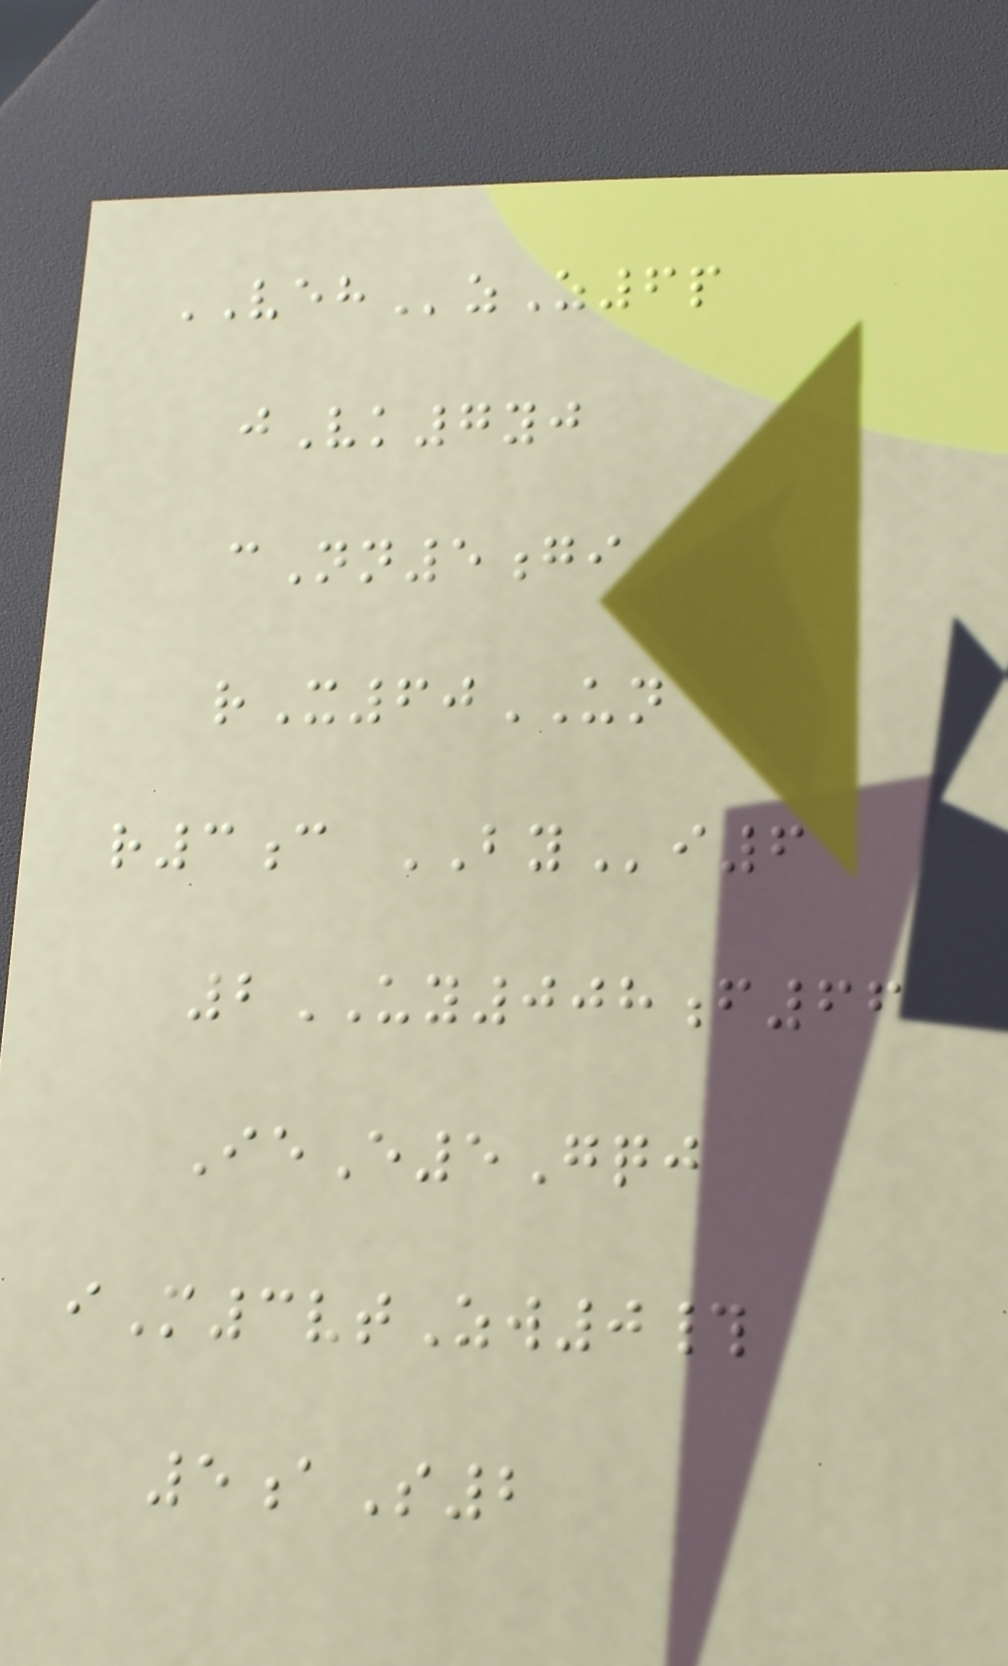VEHzZ6p
jVk7yj
cNn5gi
rX60UN
r3c BYi6
2UY008f66
IeE5Gqj
iM3vtZw0#
5aS2
